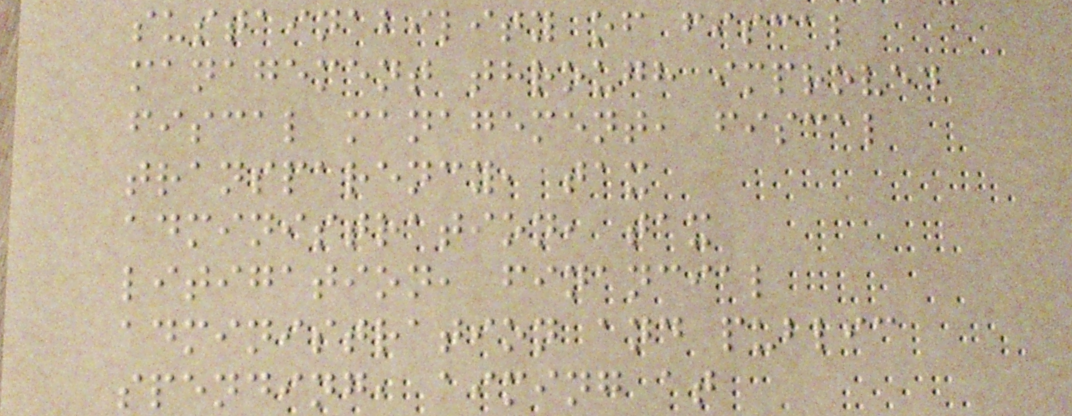sustainability of fiscal
management through improved
fiscal management, fiscal
transparency, tax
administration, tax
litigation, financial
administration and public
spending, aiming at
